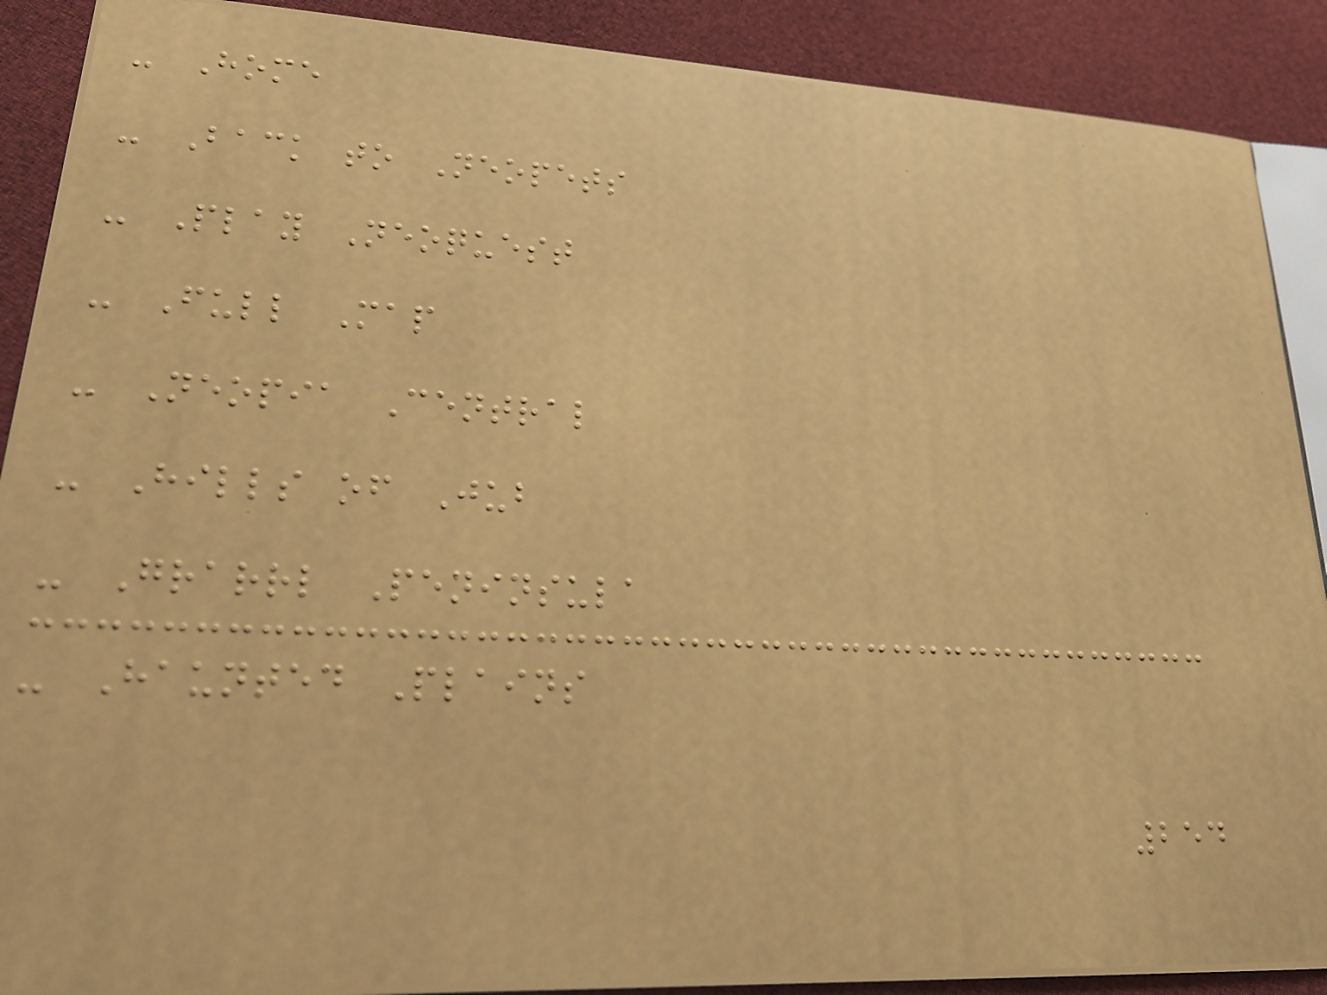- Home
- Back to Neopets
- Play Neoquest
- Full Map
- Neopia Central
- Hills of Jub
- Grarrl Peninsula
- Haunted Plains
254
